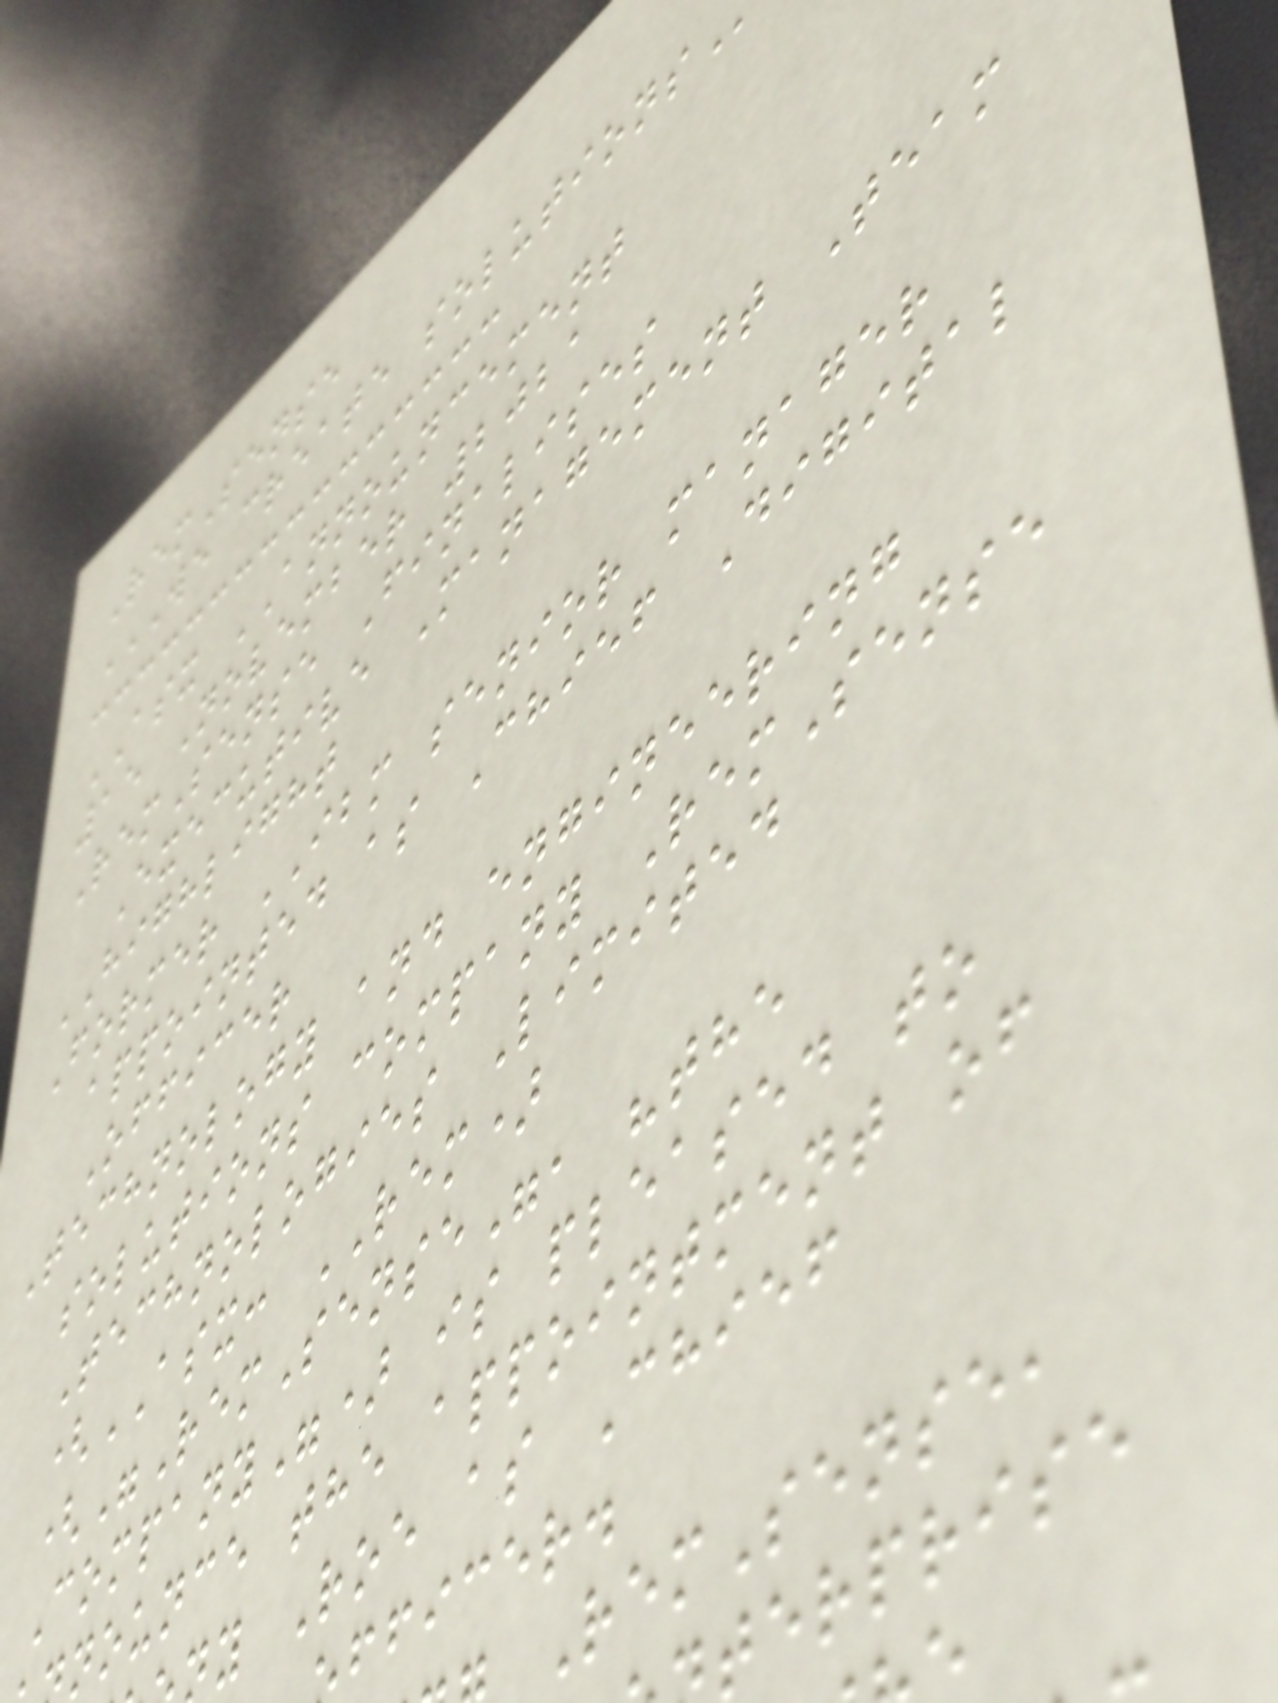RemSense
ASX ANNOUNCEMENT
15 November 2021
RemSense Finalises
Executive Management Team
HIGHLIGHT
Former IBM senior manager
appointed as Chief Digital
Officer
Technology and engineering
solutions company RemSense
Technologies Limited
(ASX: REM)
("RemSense", "the
Company") is pleased to
nounce the appointment of
y Roe as Chief
fficer.
RemSense,
terprise
